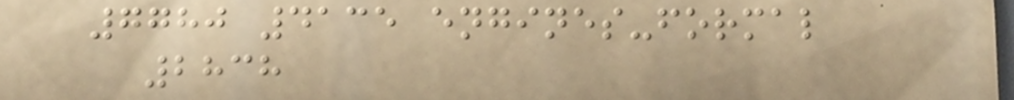7780 4135 engines-formal
2838
